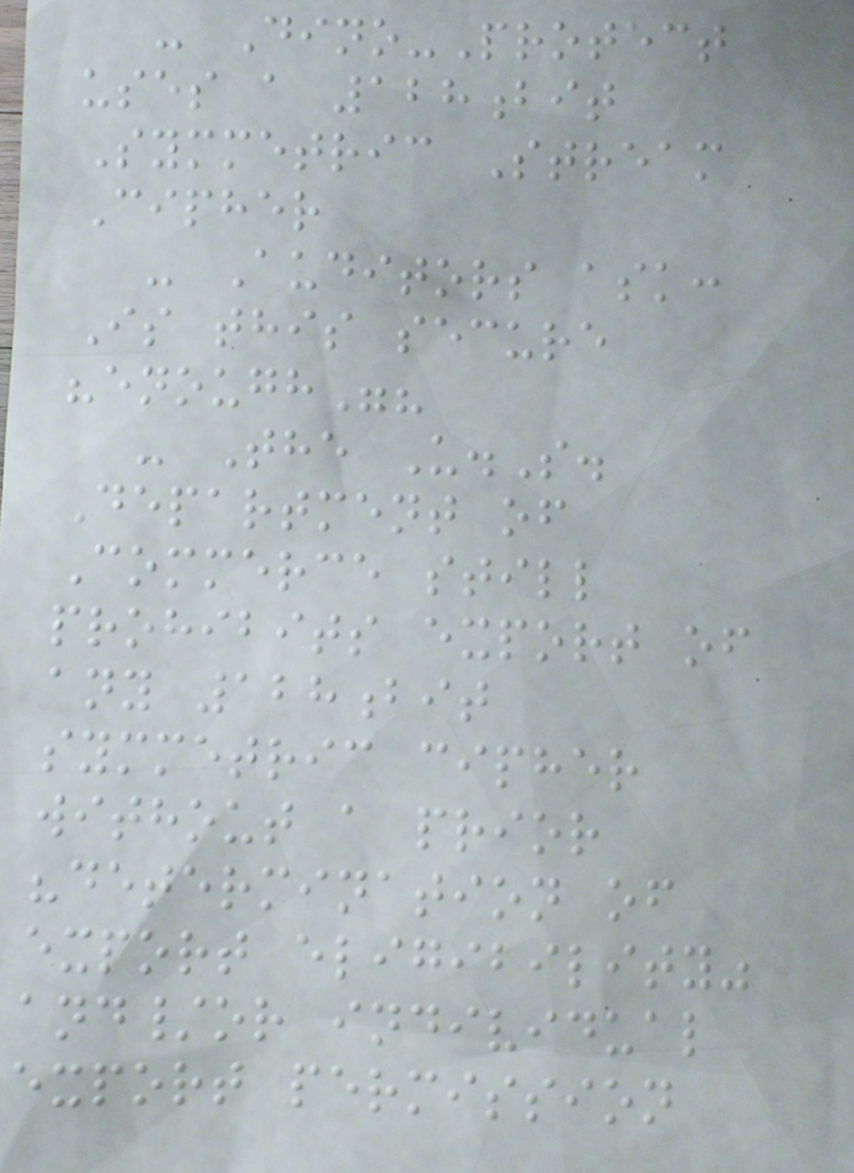- Dino-Protect
uses a 128bit
Symmetric Stream
Cipher
- Auditors ask:
Is this secure
"enough"?
- The U.S.
Department of
Commerce still
prohibits export of
any 128bit
symmetric cipher
without a prior
"determination of
export eligibility"
and/or individual
export permission
